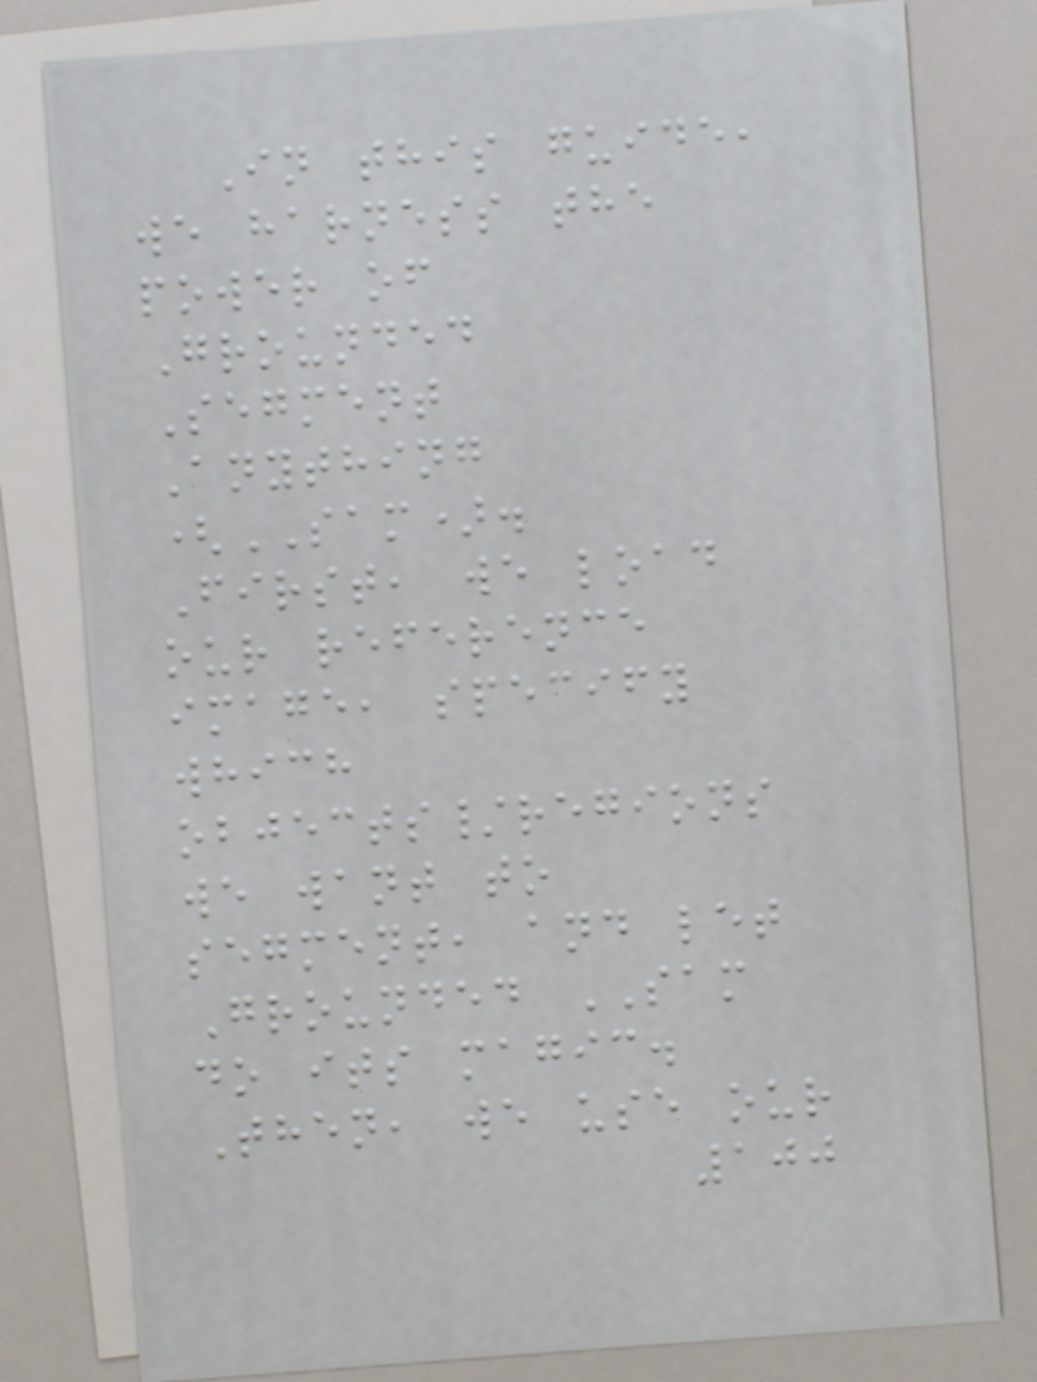In this guide,
we harness the
power of
Grounded
Segment
Anything
(SAM).
First, we load
our reference
image, specify
which
objects/regions
we want to
segment, and let
Grounded SAM
do its magic.
Then, we use our
100
